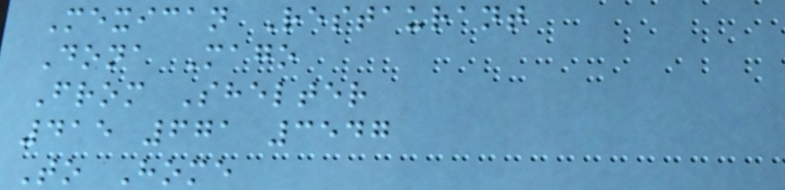Mexican Restaurant
Dona Mago
From Shelter
415 671 3547
To Home
